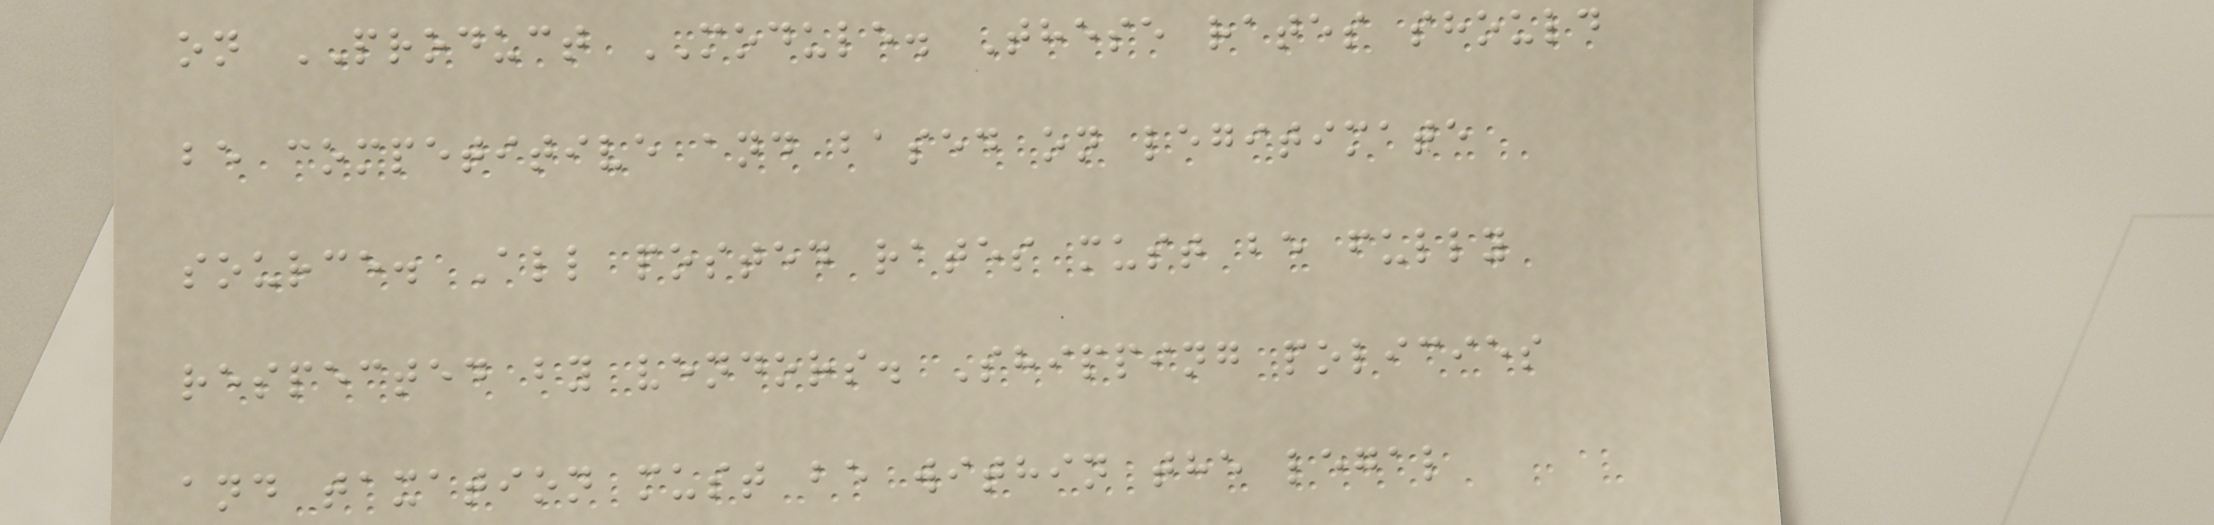on PRODUCT MODULE. These rates should
be competitive and based on legitimate
source. All posted rates must be fully
respected by vendors. Shipping policies
and taxation must be within the legal
